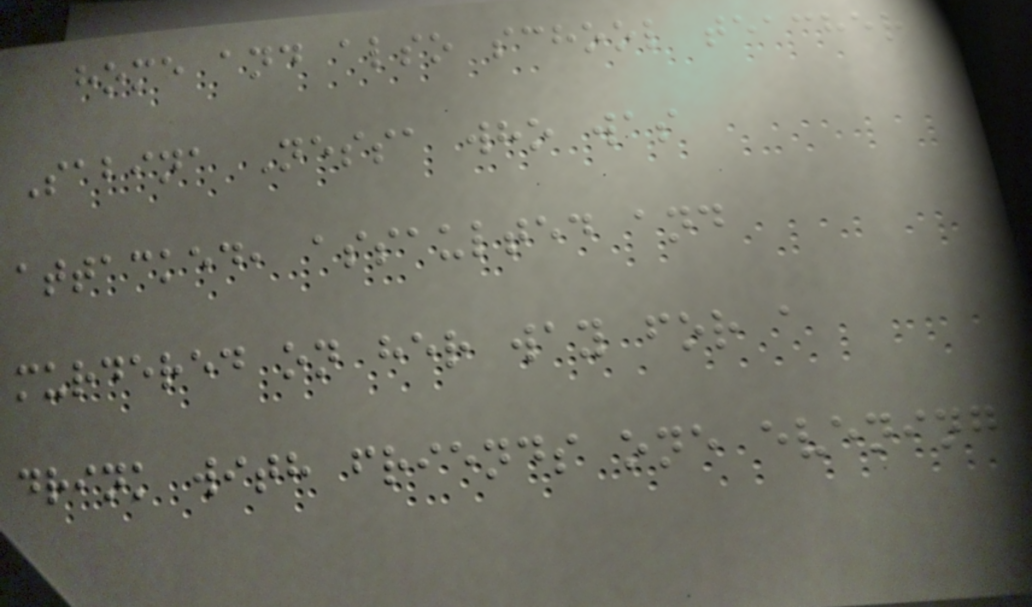home and also school teacher
Sabina Nessa who was
attacked, assaulted and
murdered on her way for a
drink with friends one evening
